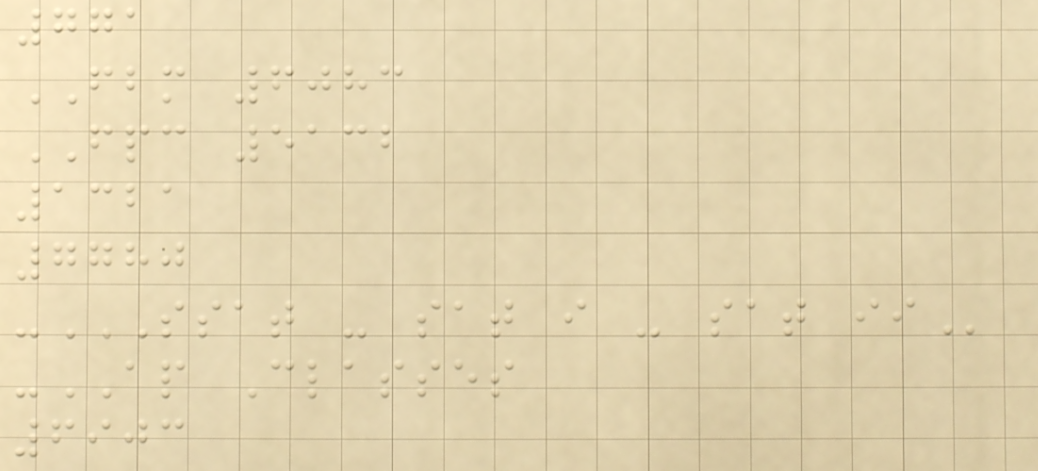771
FBM 6083
FPC 5132
1321
7780
-SSAT - SAT I - SAT II
-AP Classes
6903
